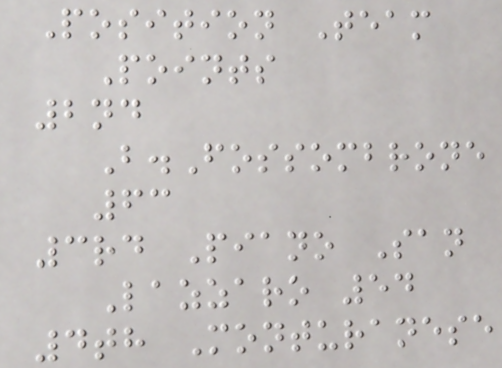Position Team
Points
2nd
B.Fossombrone
63
3rd Piano San
Lazzaro 54
4th Monturanese
